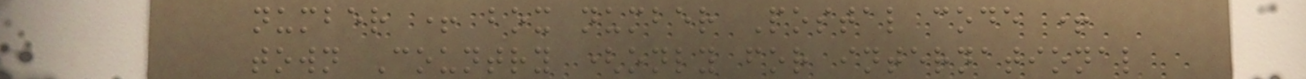number + box number Postal code +
town Country (only for international
